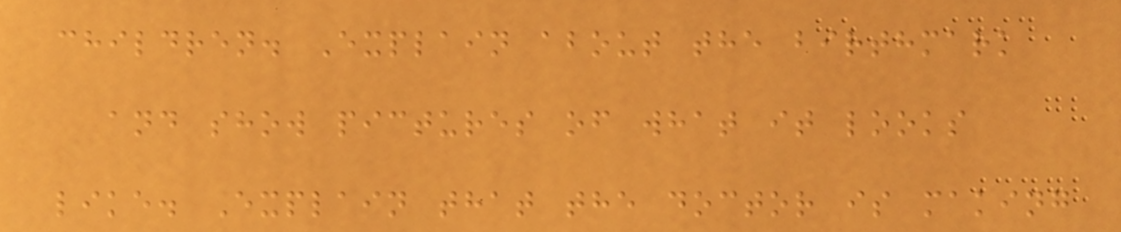children. Explain about the birthmark
and show pictures of what it looks
like. Explain that the doctor is making
